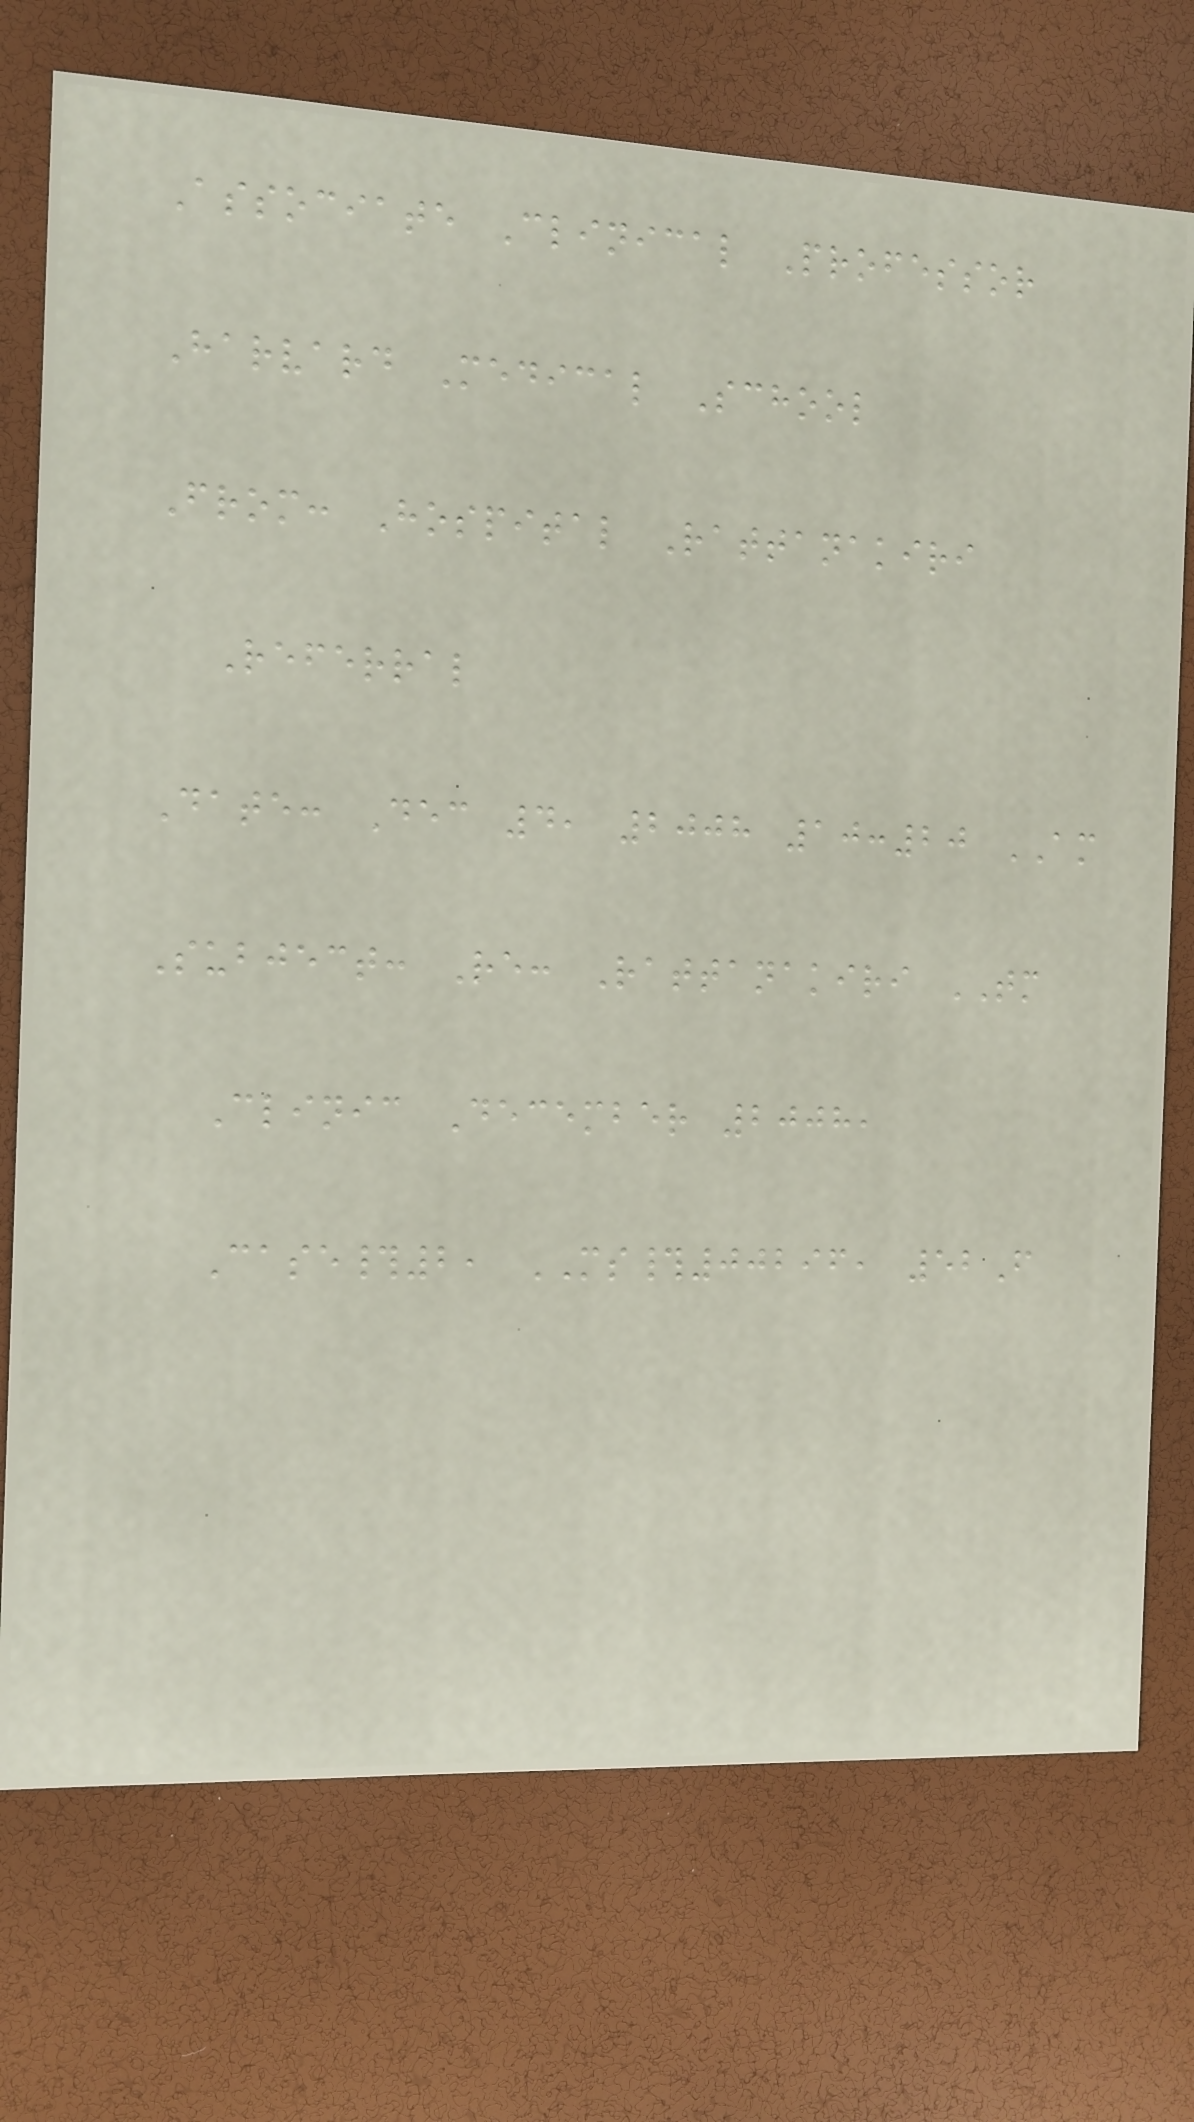Associate Clinical Professor
Harvard Medical School
From: Hospital Rattanakiri
Referral
Date: Dec 4, 2008 10:20 AM
Subject: Re: Rattanakiri TM
Clinic December 2008,
Case#2, MS#00296, 52F
